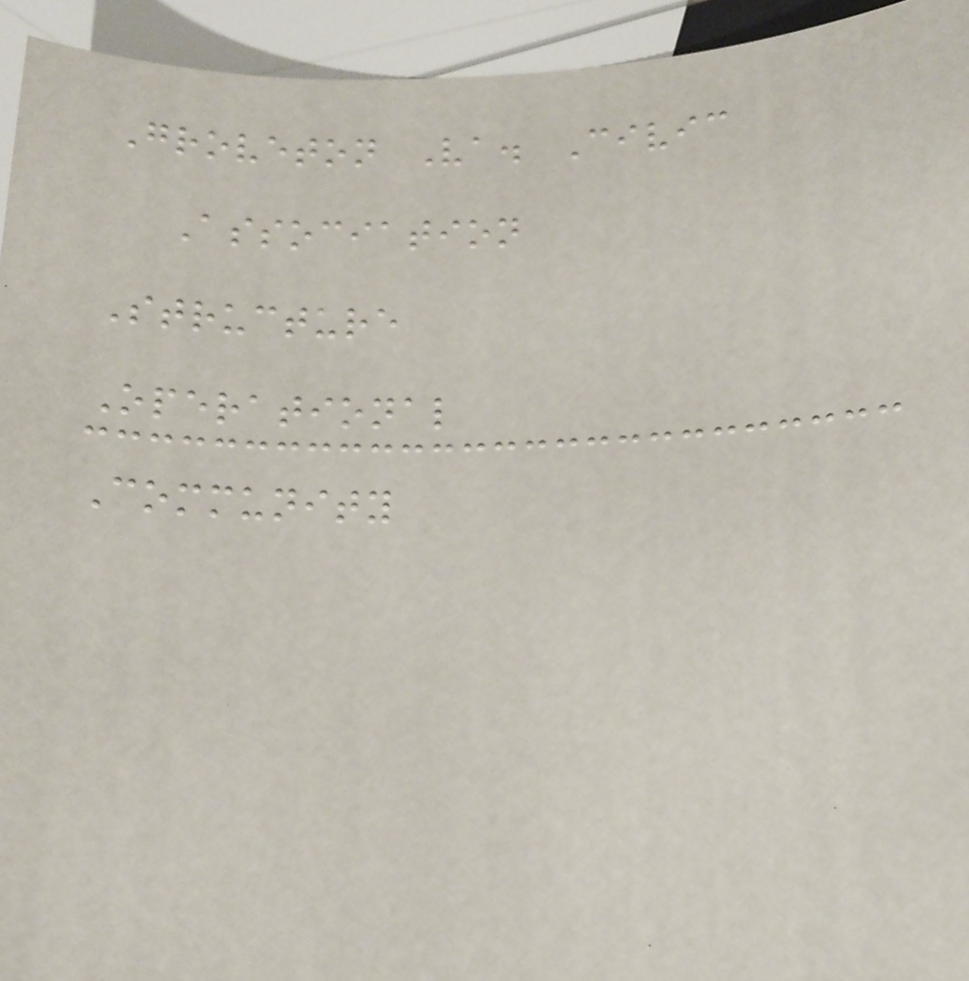Groveton Va. Civic
Association
Structure
Operational
Community
